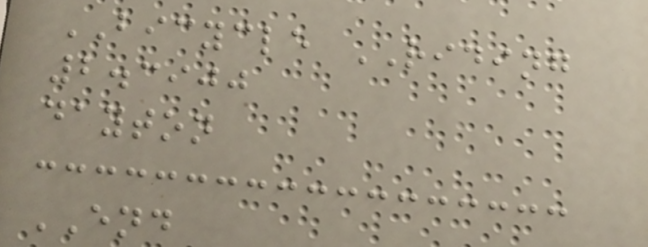BICYCLE RIDING
2.3900
dayton
END
